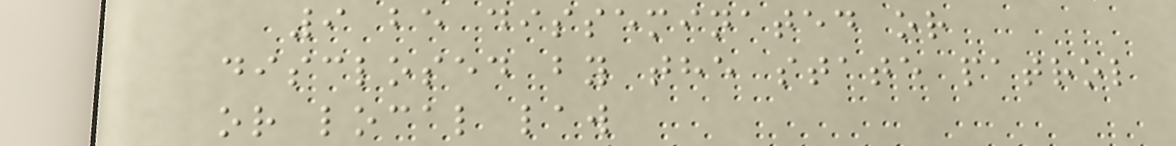9 be disseminated or
disclosed by the state patrol
or local law
